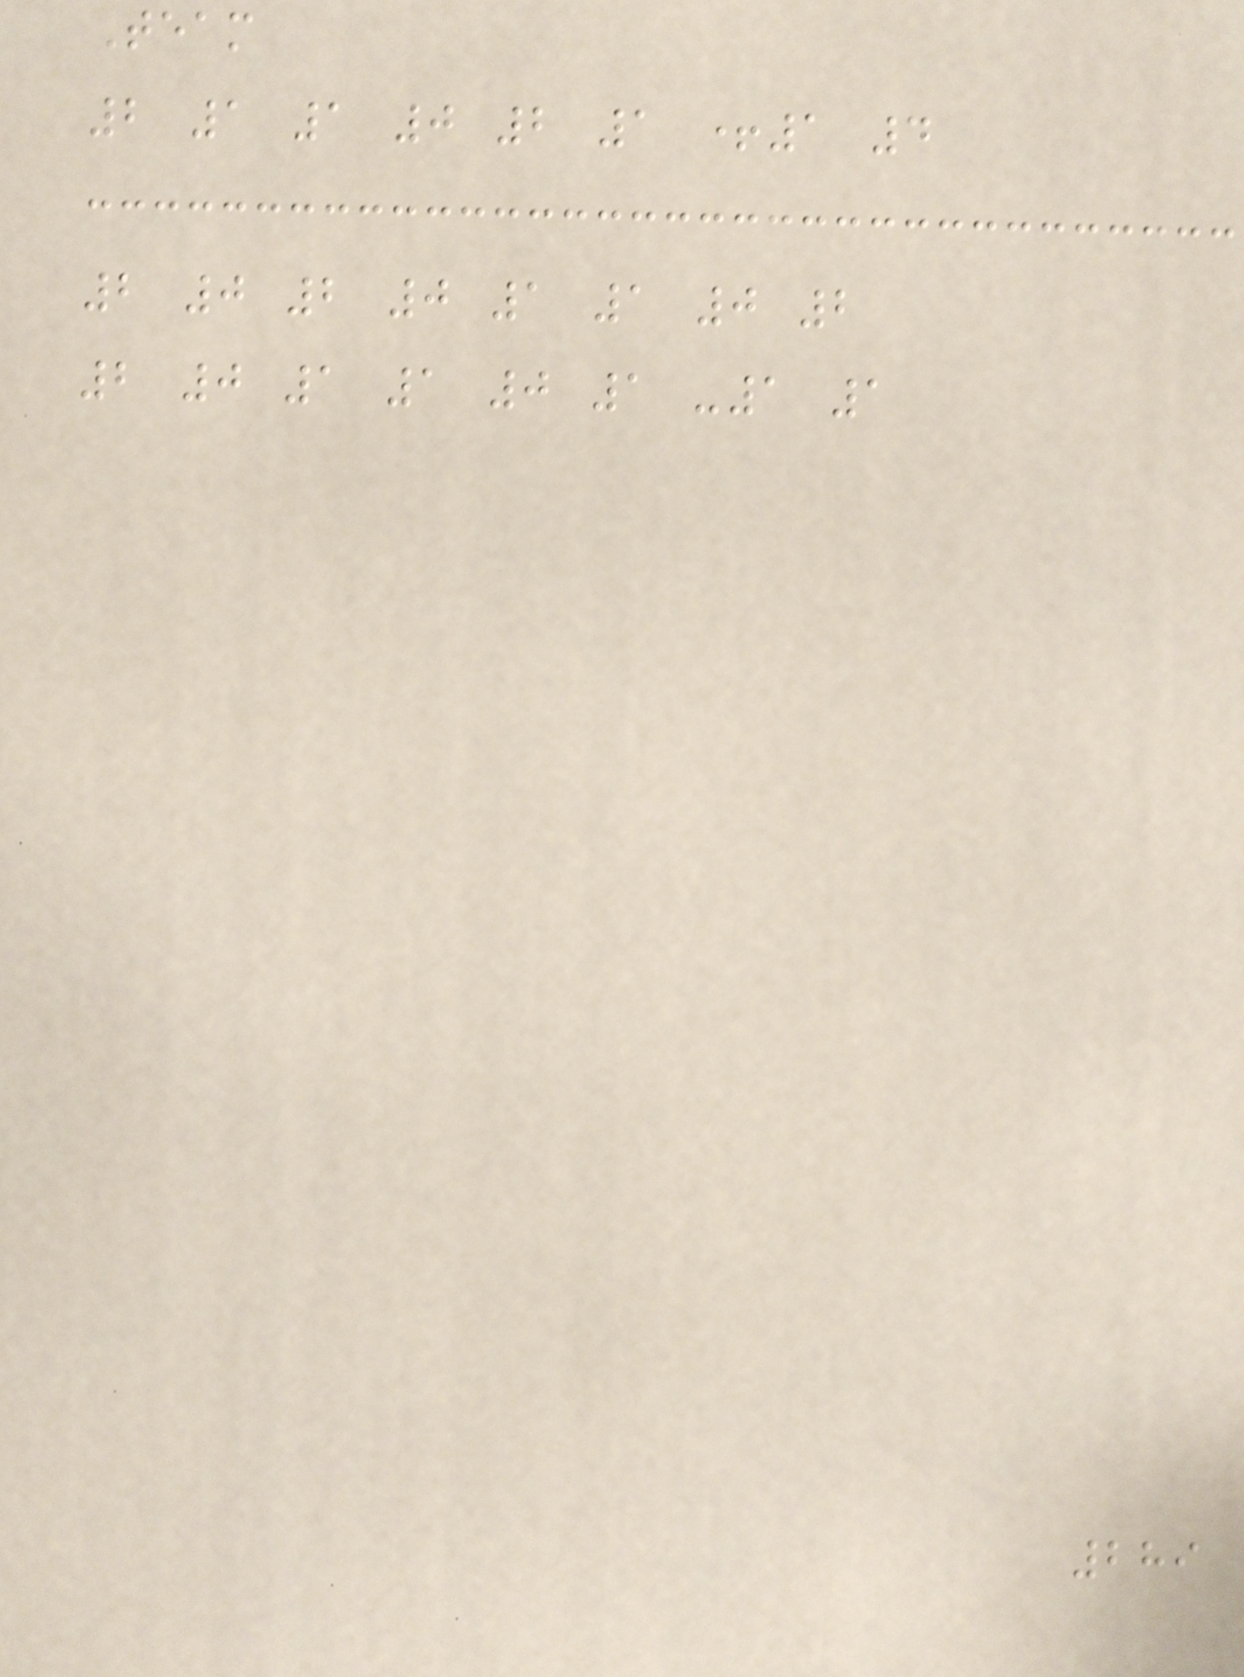Team
2 1 1 0 2 1 +1 4
2 0 2 0 1 1 0 2
2 0 1 1 0 1 -1 1
289
